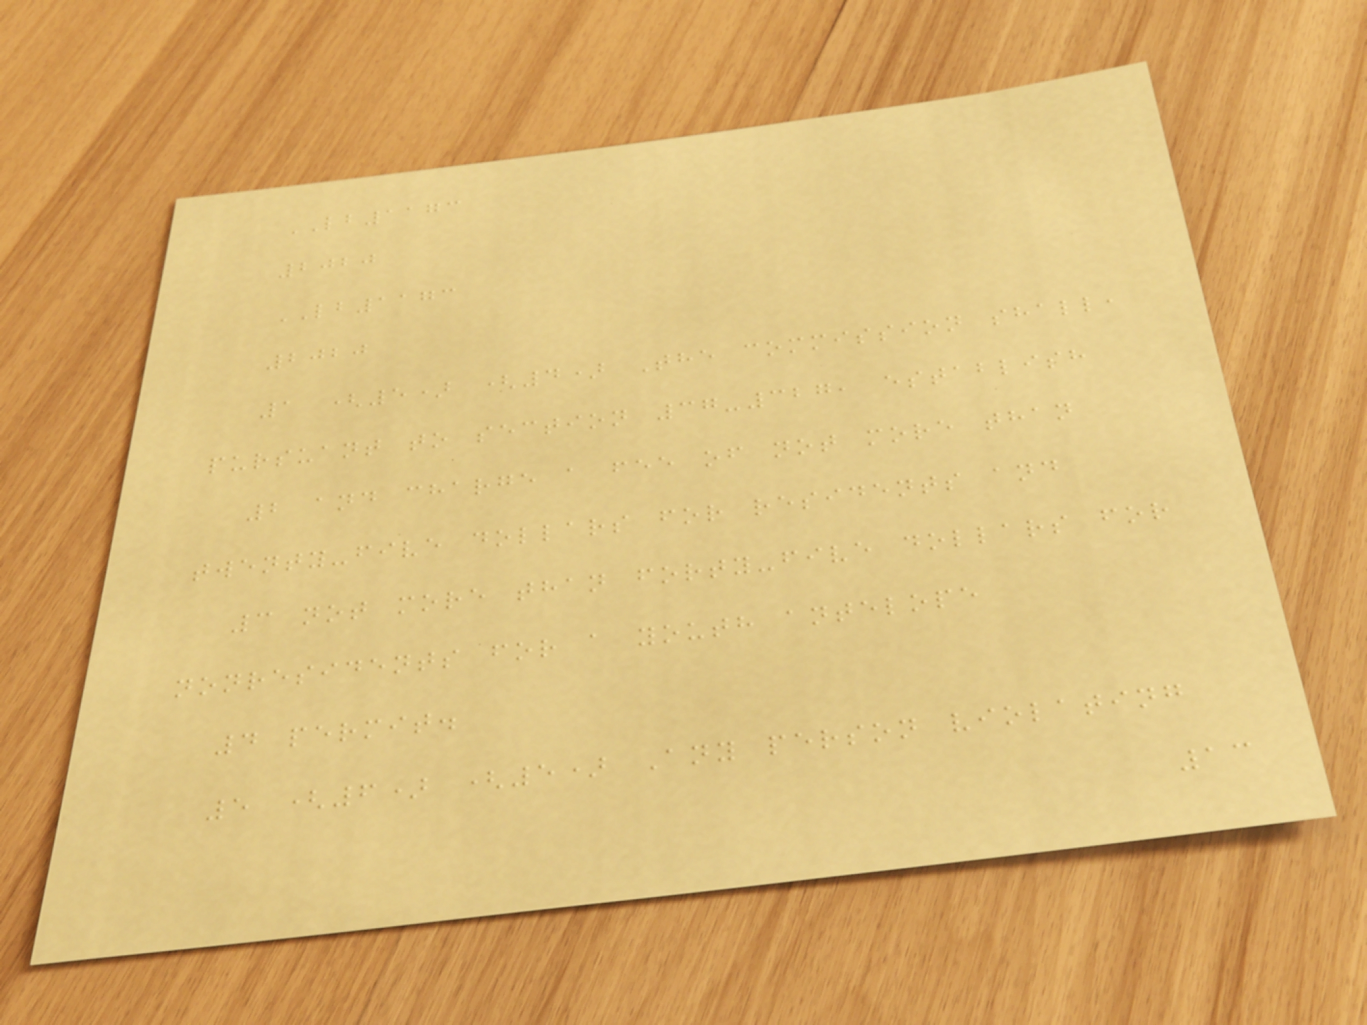LB1173
2020
LB1173
2020
1 (5) (4) The commission shall,
pursuant to section 37-327, establish
2 and charge a fee of not more than
twenty-five dollars for residents and
3 not more than forty-five dollars for
nonresidents for a youth antelope
4 permit.
5 (6) (5) Any person violating
13
